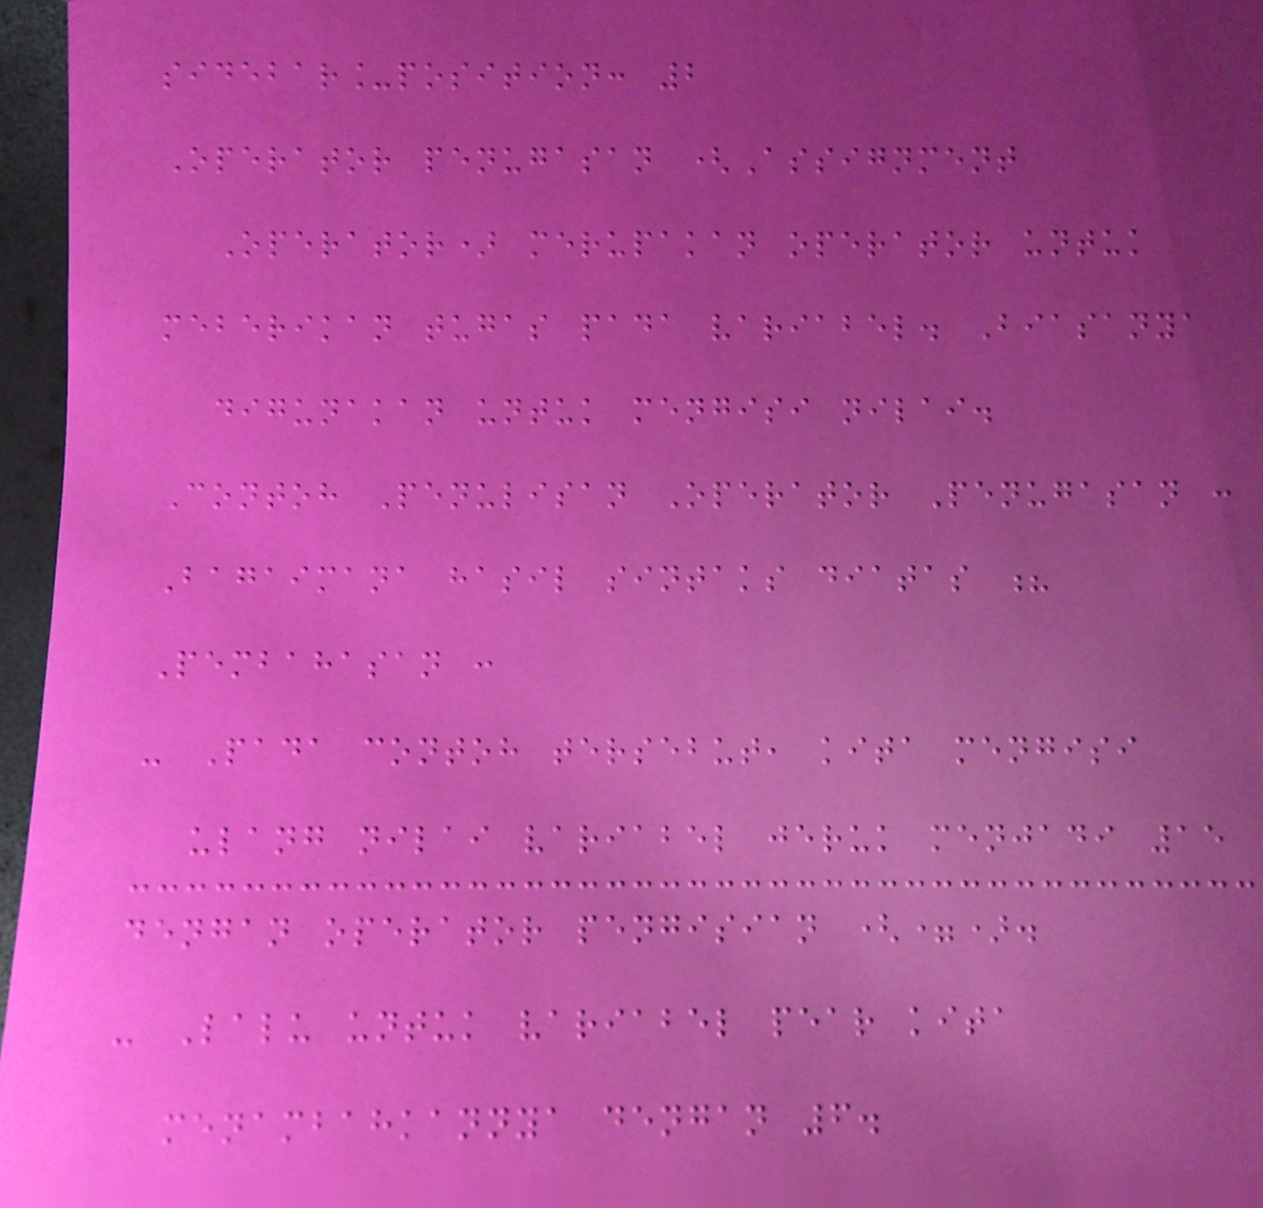sidebar_position: 2
Operator penugasan (Assignment
Operator) merupakan operator untuk
meberikan tugas pada variabel. Biasanya
digunakan untuk mengisi nilai.
Contoh Penulisan Operator Penugasan :
Bagaimana hasil sintaks diatas ?
Pembahasan :
- Pada contoh tersebut, kita mengisi
ulang nilai variabel jeruk menjadi 15
dengan operator pengisian (=).
- Lalu untuk variabel pear kita
menambahkannya dengan 6.
